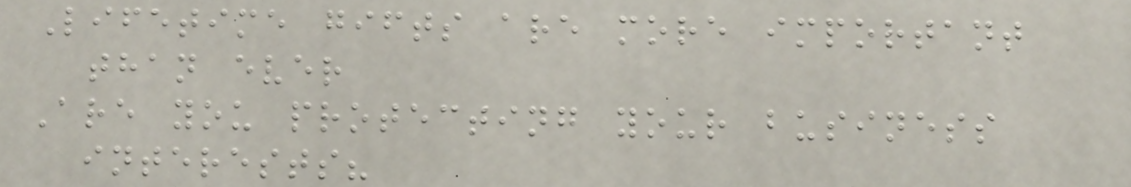Lifetime gifts are more important
than ever
Are you protecting your business
interests?
